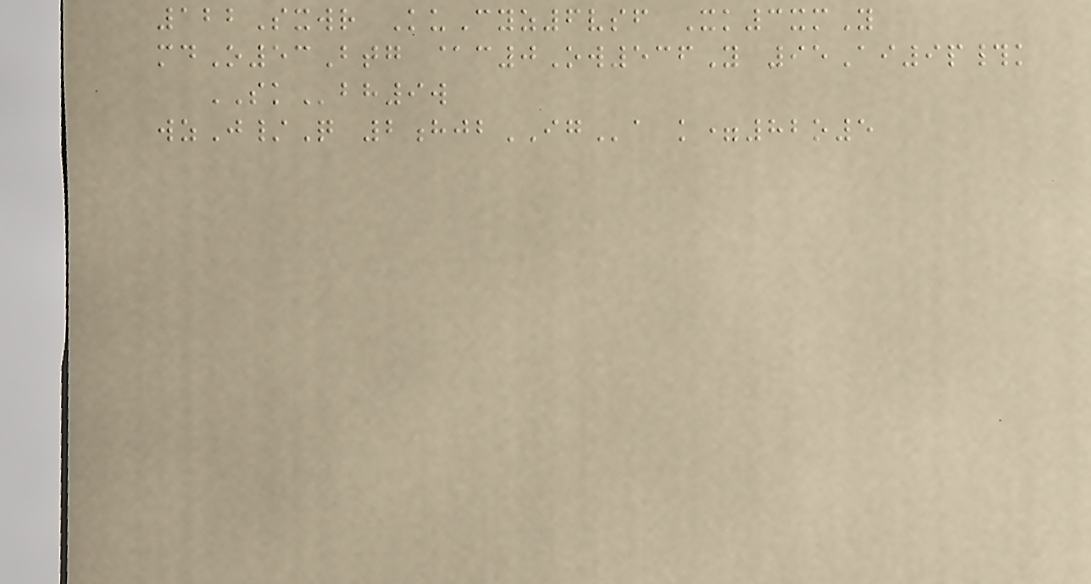122Sxwr KuCyz6vsf Xk3xmY
mdO53Btg @c0Ow536Y 95Ai9p#k
SKbh9w
wzJ/Q 2hjbIGa k=82o5
